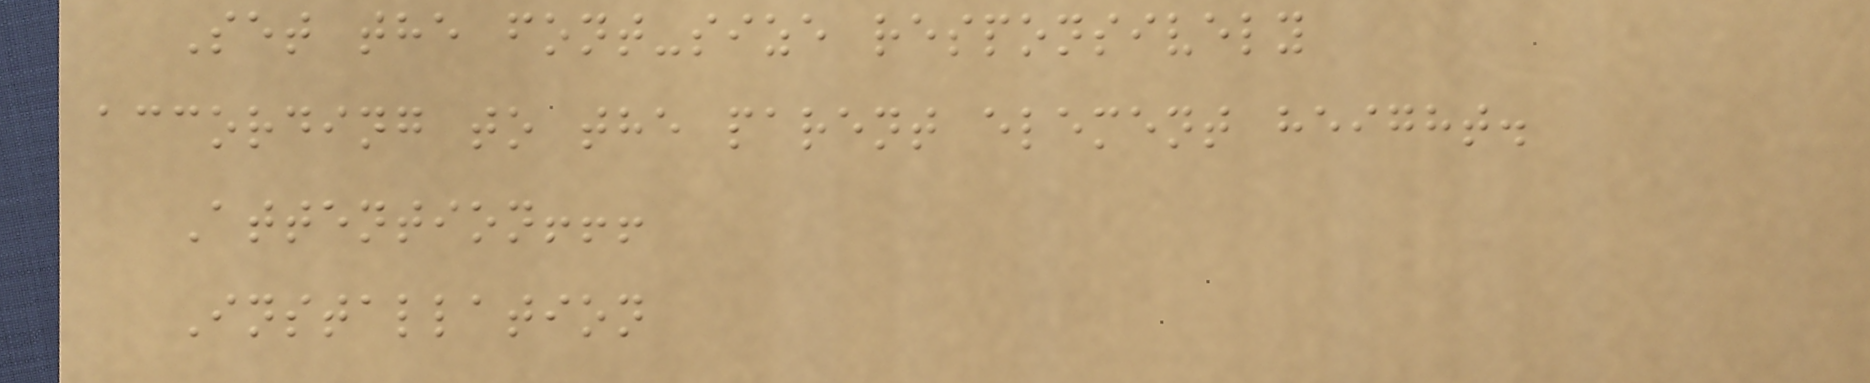Set the font-size responsively
according to the parent element height.
Attention!!!
Installation
